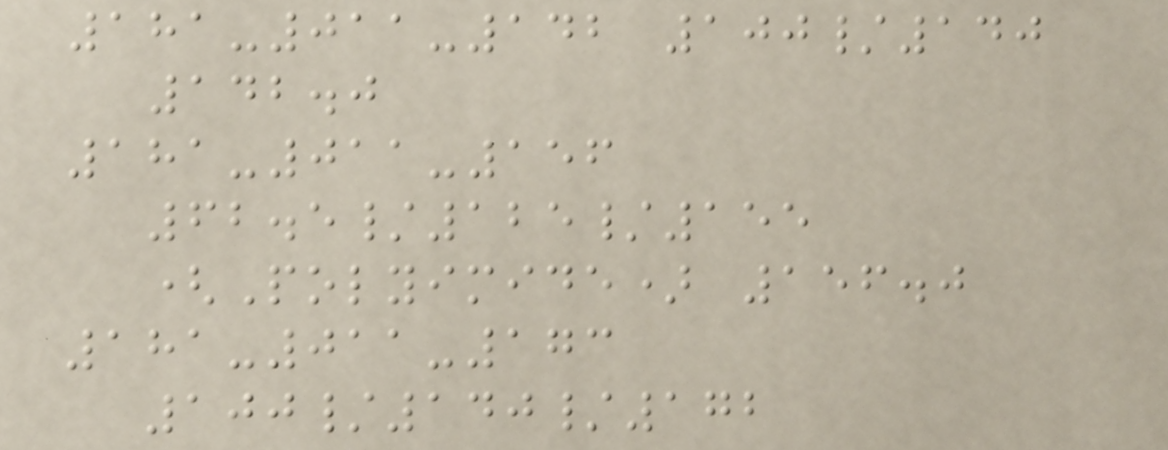181-011-142 100/140
142.0
181-011-156
62.5/125/155
(Polyimide) 156.0
181-011-173
100/140/172
